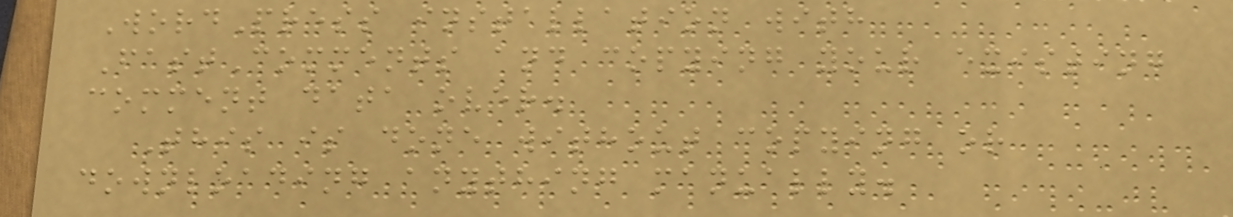WordPress installation with
FastComments and copying your existing
comment data over.
This is done without copying or
downloading anything manually.
